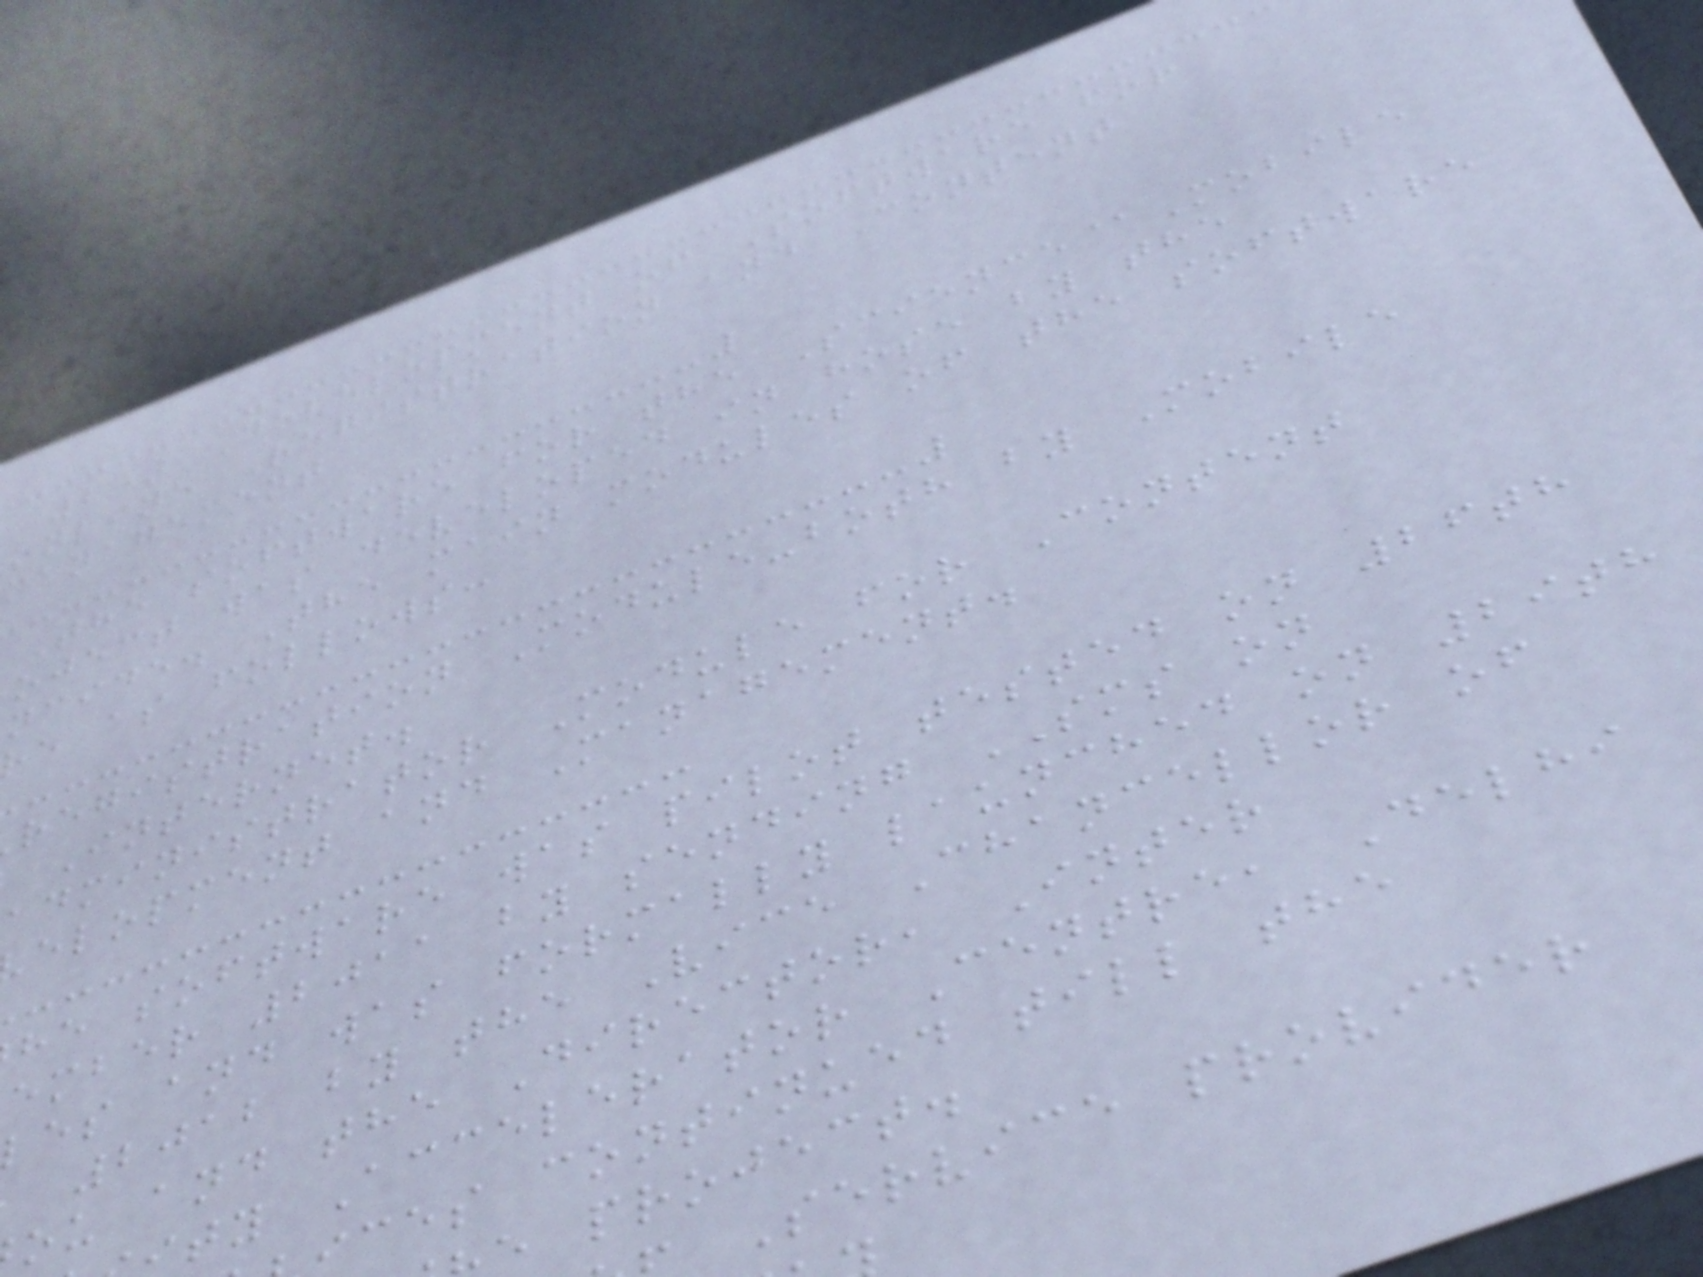2) Development of Software for
online Registration and Content
management
The software for the Science@Mobile
oject was developed in hose by the
ncide. The main modules of the software
e as follows:
registration Module-both by Mobile
Internet.
administrator Module for Content
elopment and Management.
he software was pilot tested on 26th
ember 2011 by sending SMS on
es and was formally launched on 29th
2012 by the Vice Chancellor of
ou and the Director, Inter
ty Accelerator Centre, Delhi
ces continued till the
e project.
Service provider
